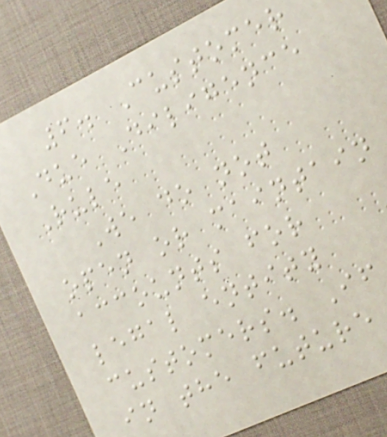6. Customer
Due Diligence
Rule
We do not
open or maintain
accounts for
legal entity
customers. If
in the future
